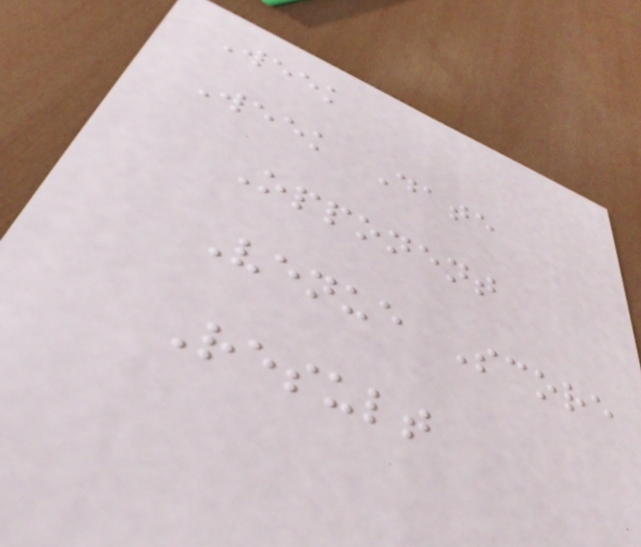Week
Week Date
Opponent
Venue Score
Result
